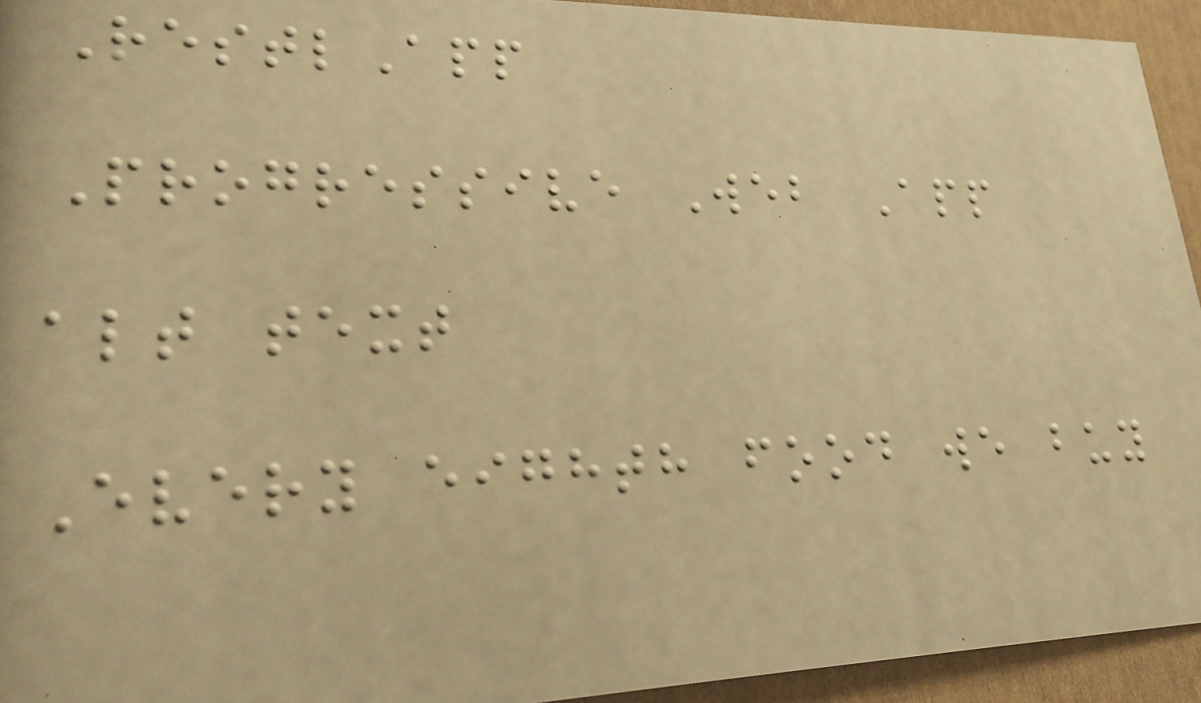RestlApp
Progressive Web App
alt text
Every eighth food we buy
